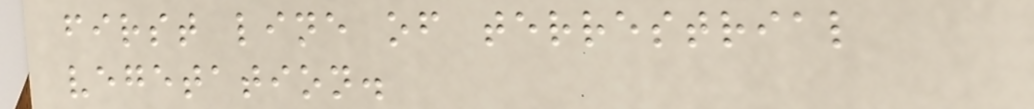first line of terrestrial
vegetation.
